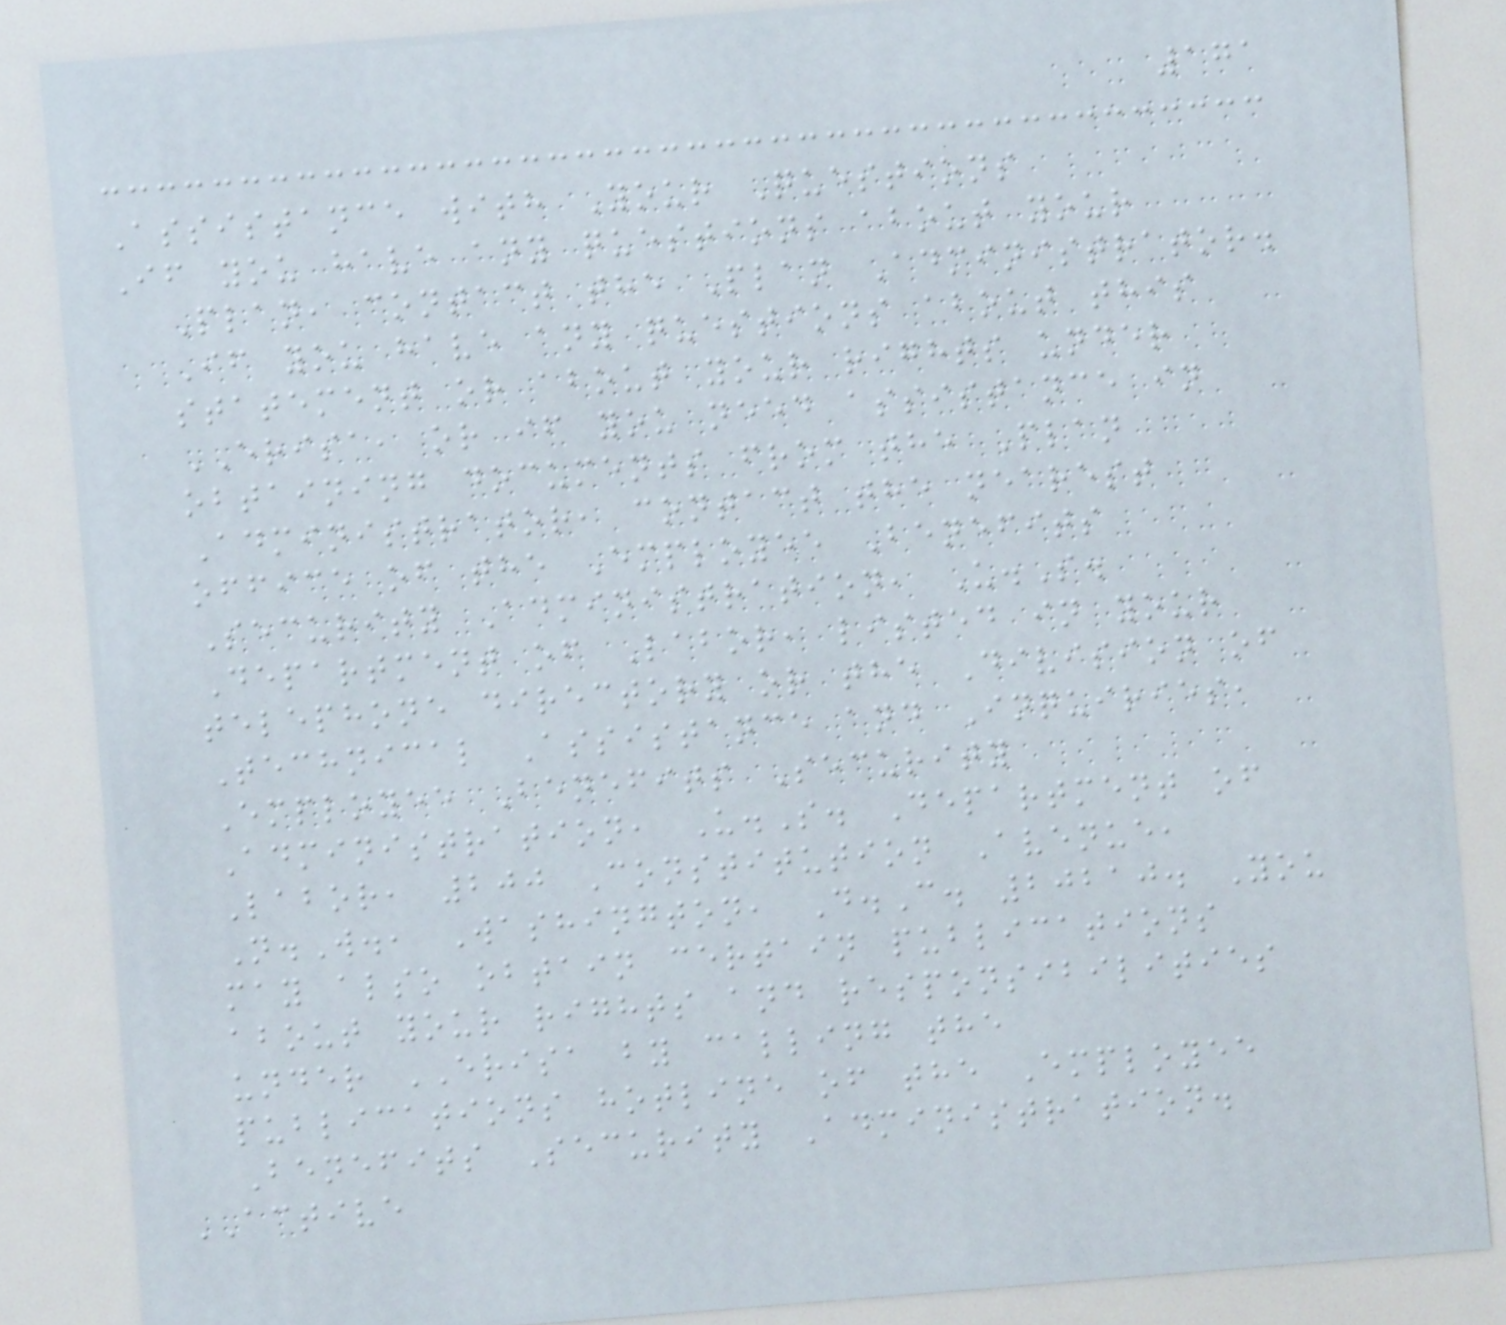171
Assistance with Your Questions
If you have any questions about your
Plan, contact the Plan Administrator.
If you have any questions about this
statement or about your rights under
ERISA, or if you need assistance in
obtaining documents from the Plan
Administrator, contact the nearest
office of the Employee Benefits
Security Administration, U.S.
Department of Labor, listed in your
telephone directory or the Division of
Technical Assistance and Inquiries,
Employee Benefits Security
Administration, U.S. Department of
Labor, 200 Constitution Avenue,
N.W., Washington, D.C. 20210. You
may also obtain certain publications
about your rights and responsibilities
under ERISA by calling the
publications hotline of the Employee
Benefits Security Administration.
ACTIVE
